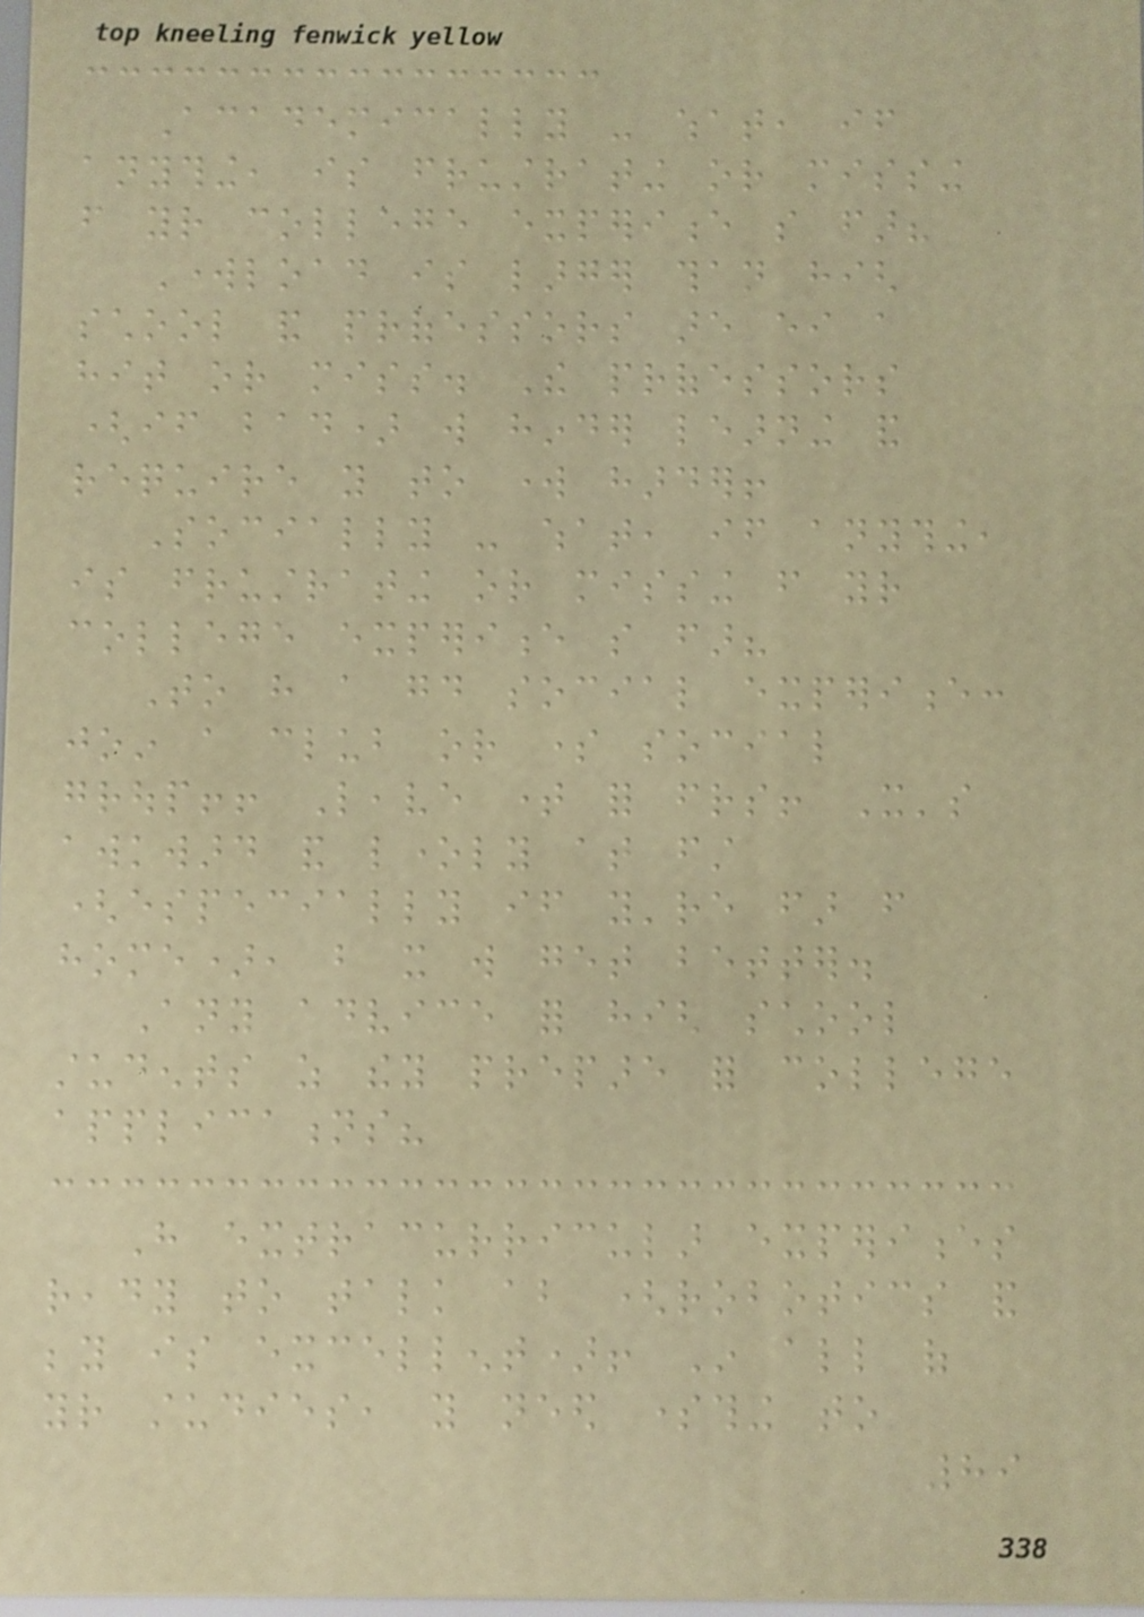Academically - what, if
anything, is frustrating or missing
from your college experience so far?
Workload is larger than high
school and professors are either a
hit or miss. The professors
(if bad) will hinder learning and
require you to work harder!
Socially - what, if anything,
is frustrating or missing from your
college experience so far?
To have a good social experience:
join a club or some social
group!! Leave time for friends! It's
awkward and lonely at first
(especially if you're far from
home), but it will get better.
Any advice for high school
students as they prepare for college
applications?
Have extracurricular experiences
ready to talk about (robotics and
beyond is excellent)! In all of
your studies, you need something to
89
